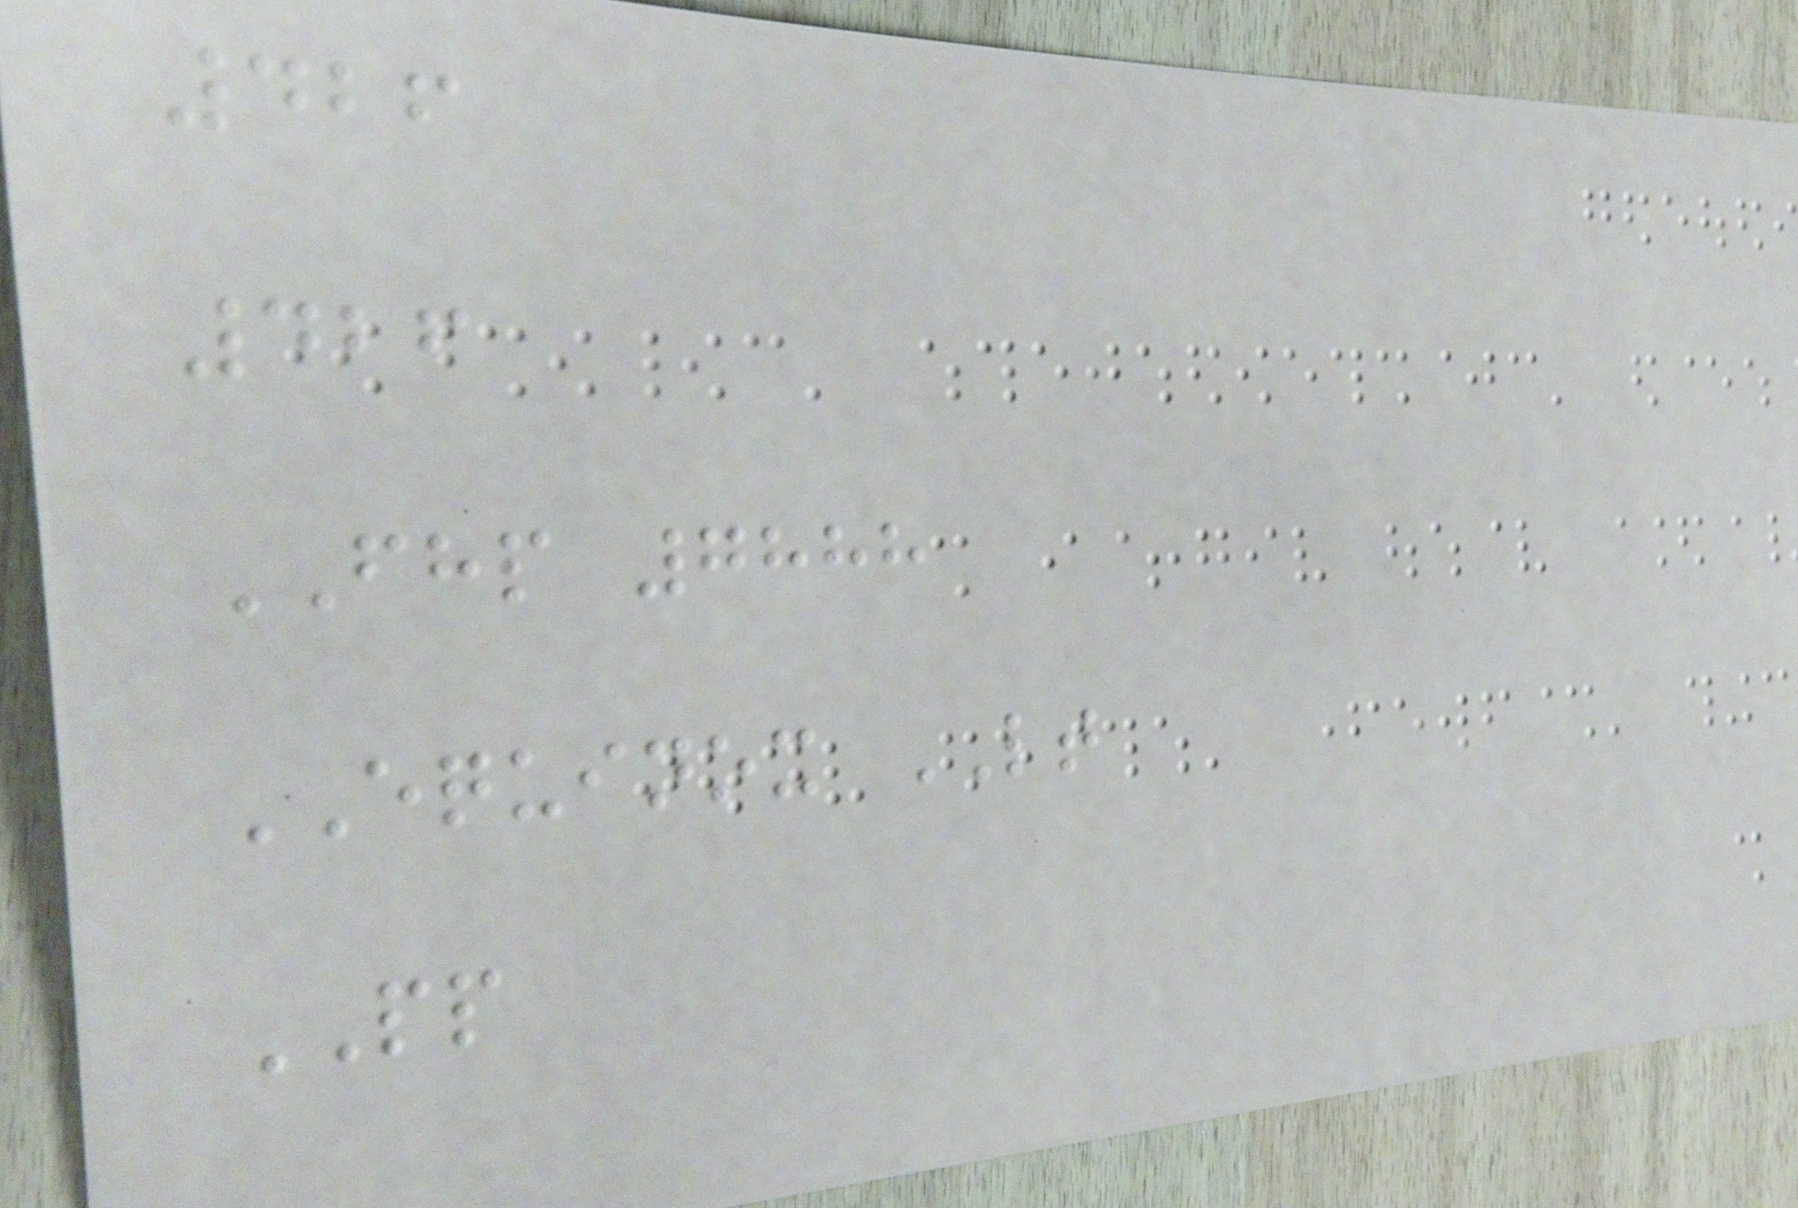426
426
FHP 7888
EQUINOX LT
PP
